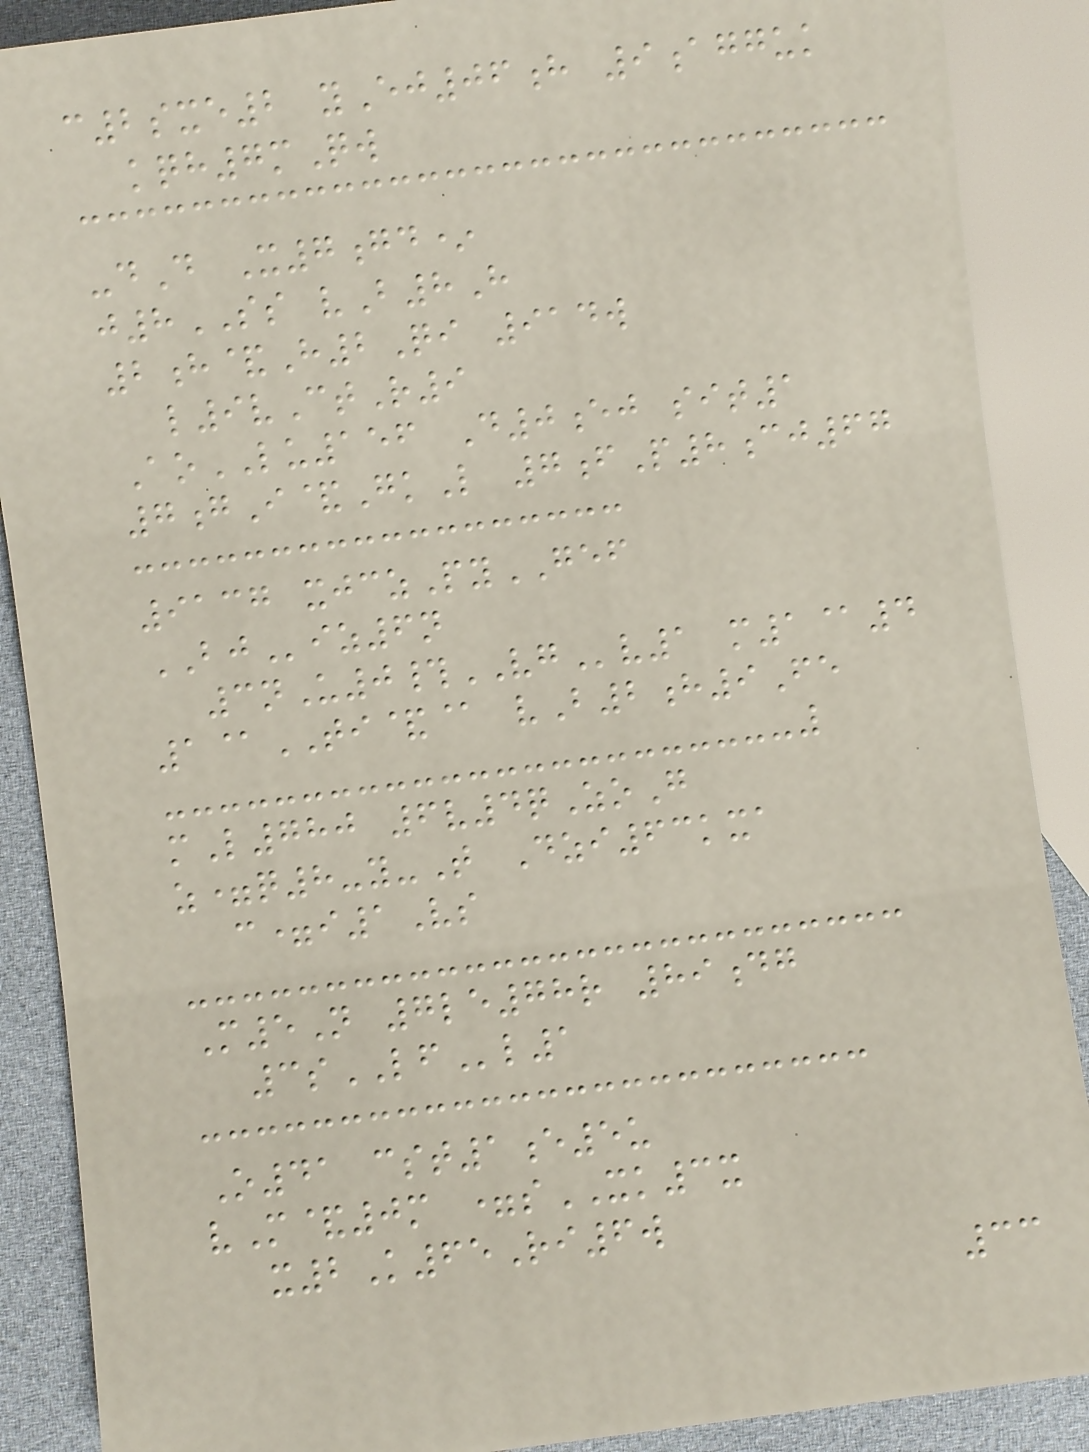c2sxe2 yEj06h 9agguk
kqh7mQw
-dD X7gd*
j8SS vB8H
2h&H2Qi 914w
l9vCtR9
AoLU156 D0ej sit1
7gI&GkL 7fP8cj67
9137 xjczPyGEF
BJiz6n
3nU0#VGv1 m1@4
1@TI&@ vB2h9Fe
mL780 6v4qZoG
z=q8-y-T Dzi63kxa
c=i1Vs
M5N 7le78r 89dg
3sLFl1
O41 cst1e5u
vM&0m =sXK3x
x2K65Ri6w
33
